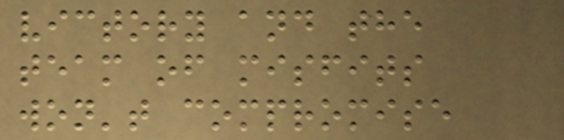victory and the
team of misfits
won't compromise
